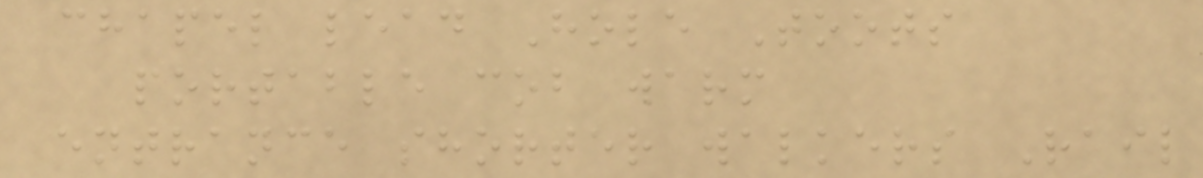chapel lead Hole Toots
portable cob warm
entrance shorter walkers Rail
